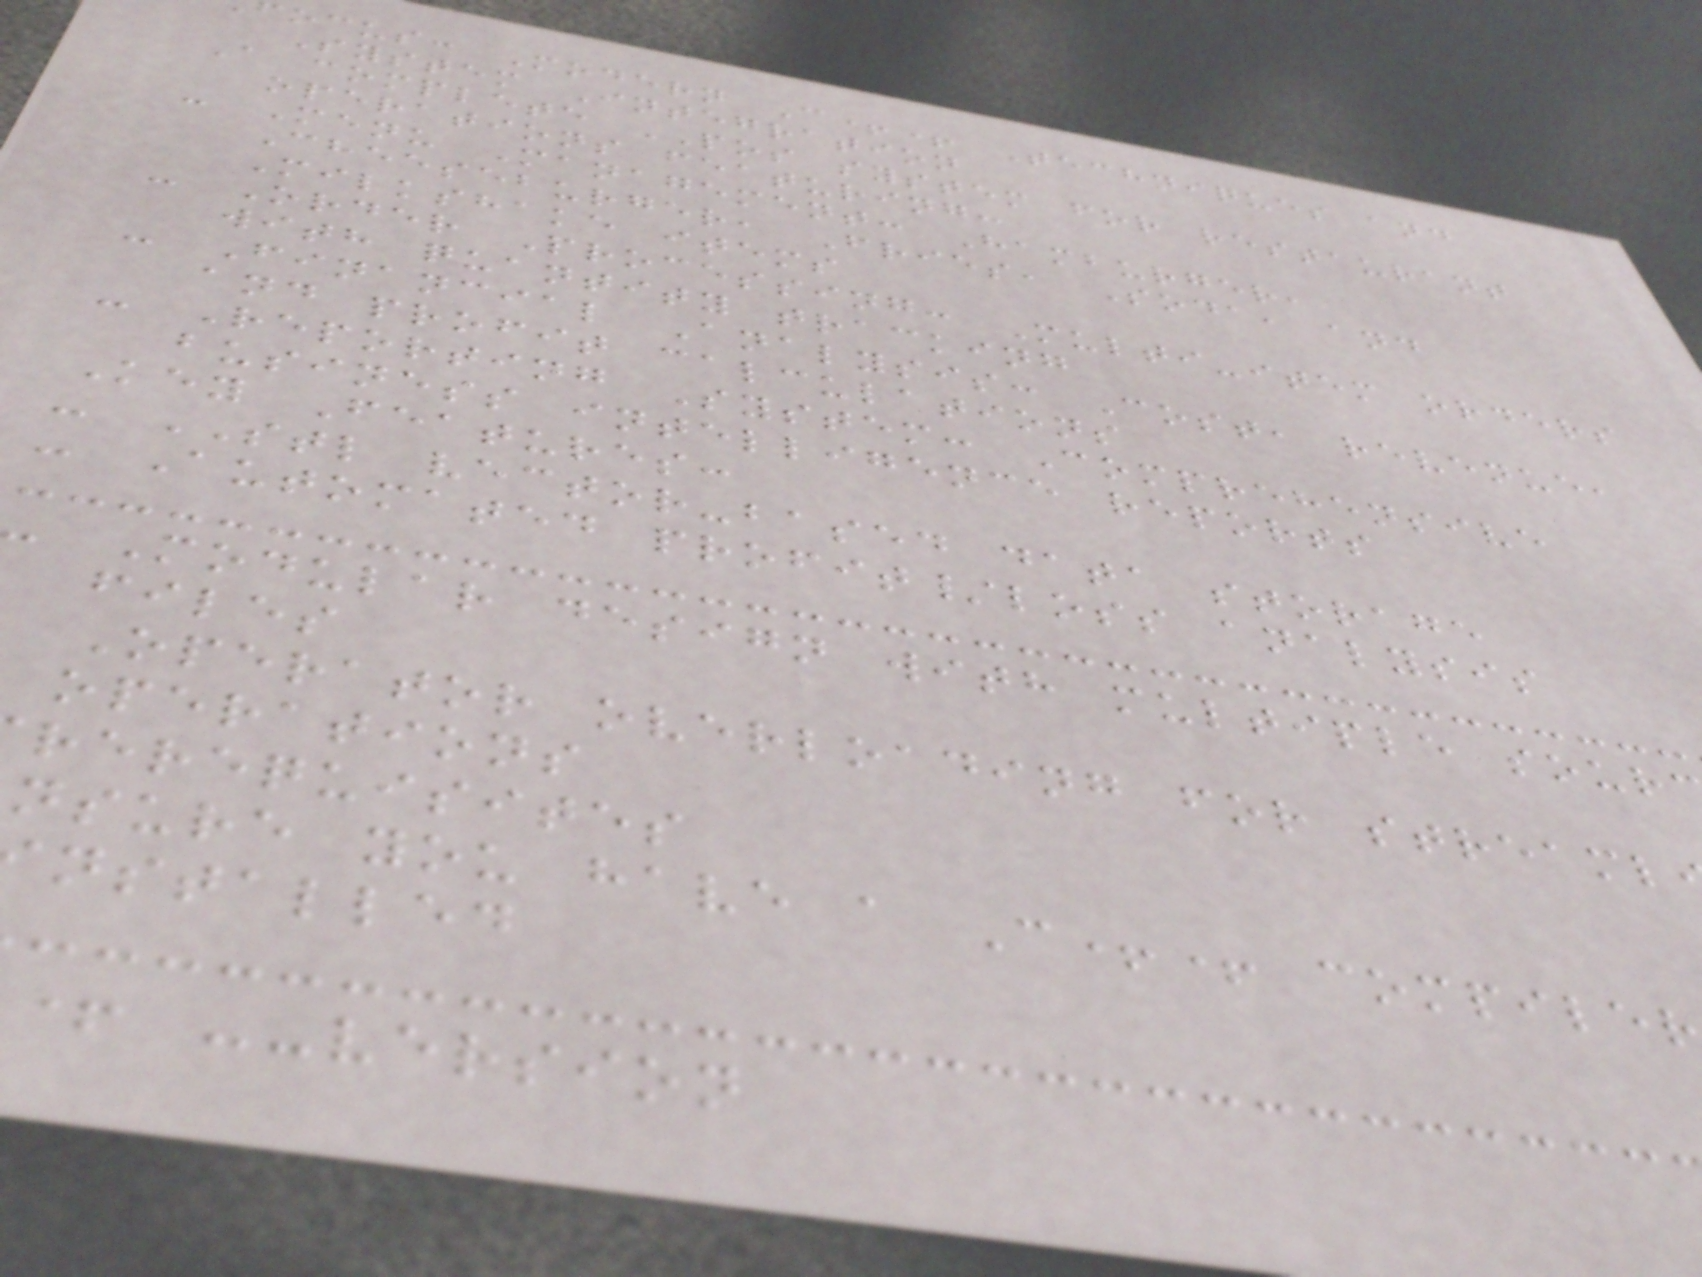ocus: Modern C++ Techniques and
System Integration
A complete POS system for restaurant
operations featuring:
- Menu Management: Hamburger,
Cheeseburger, Fries, Soda, and
Milkshake items
- Order Processing: Multi-item orders
with quantity tracking
- Financial Analysis: Cost, revenue,
and profit calculations
- Reporting System: Comprehensive
business intelligence reports
Key Features:
- STL vector-based data storage
- Automated profit/loss analysis
Modular design with multiple sour
files
Operator overloading for streaml
operations
rerequisites
nsure you have a C++ compiler
nstalled
+ --version
